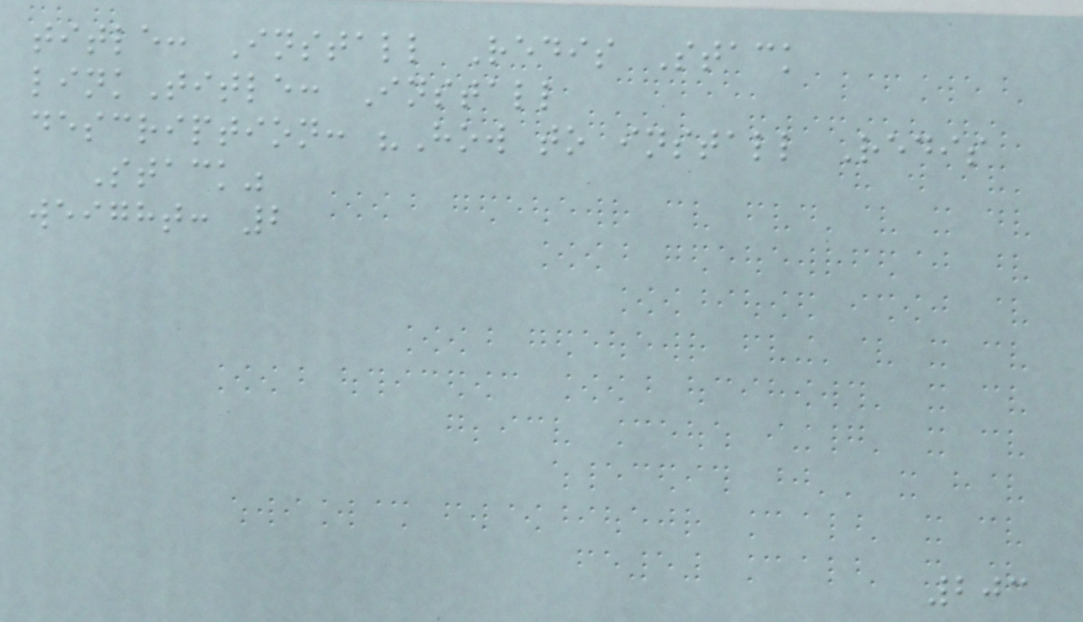title: Install Redis Stack
linkTitle: Install
description: "How to install Redis
Stack"
weight: 2
203
